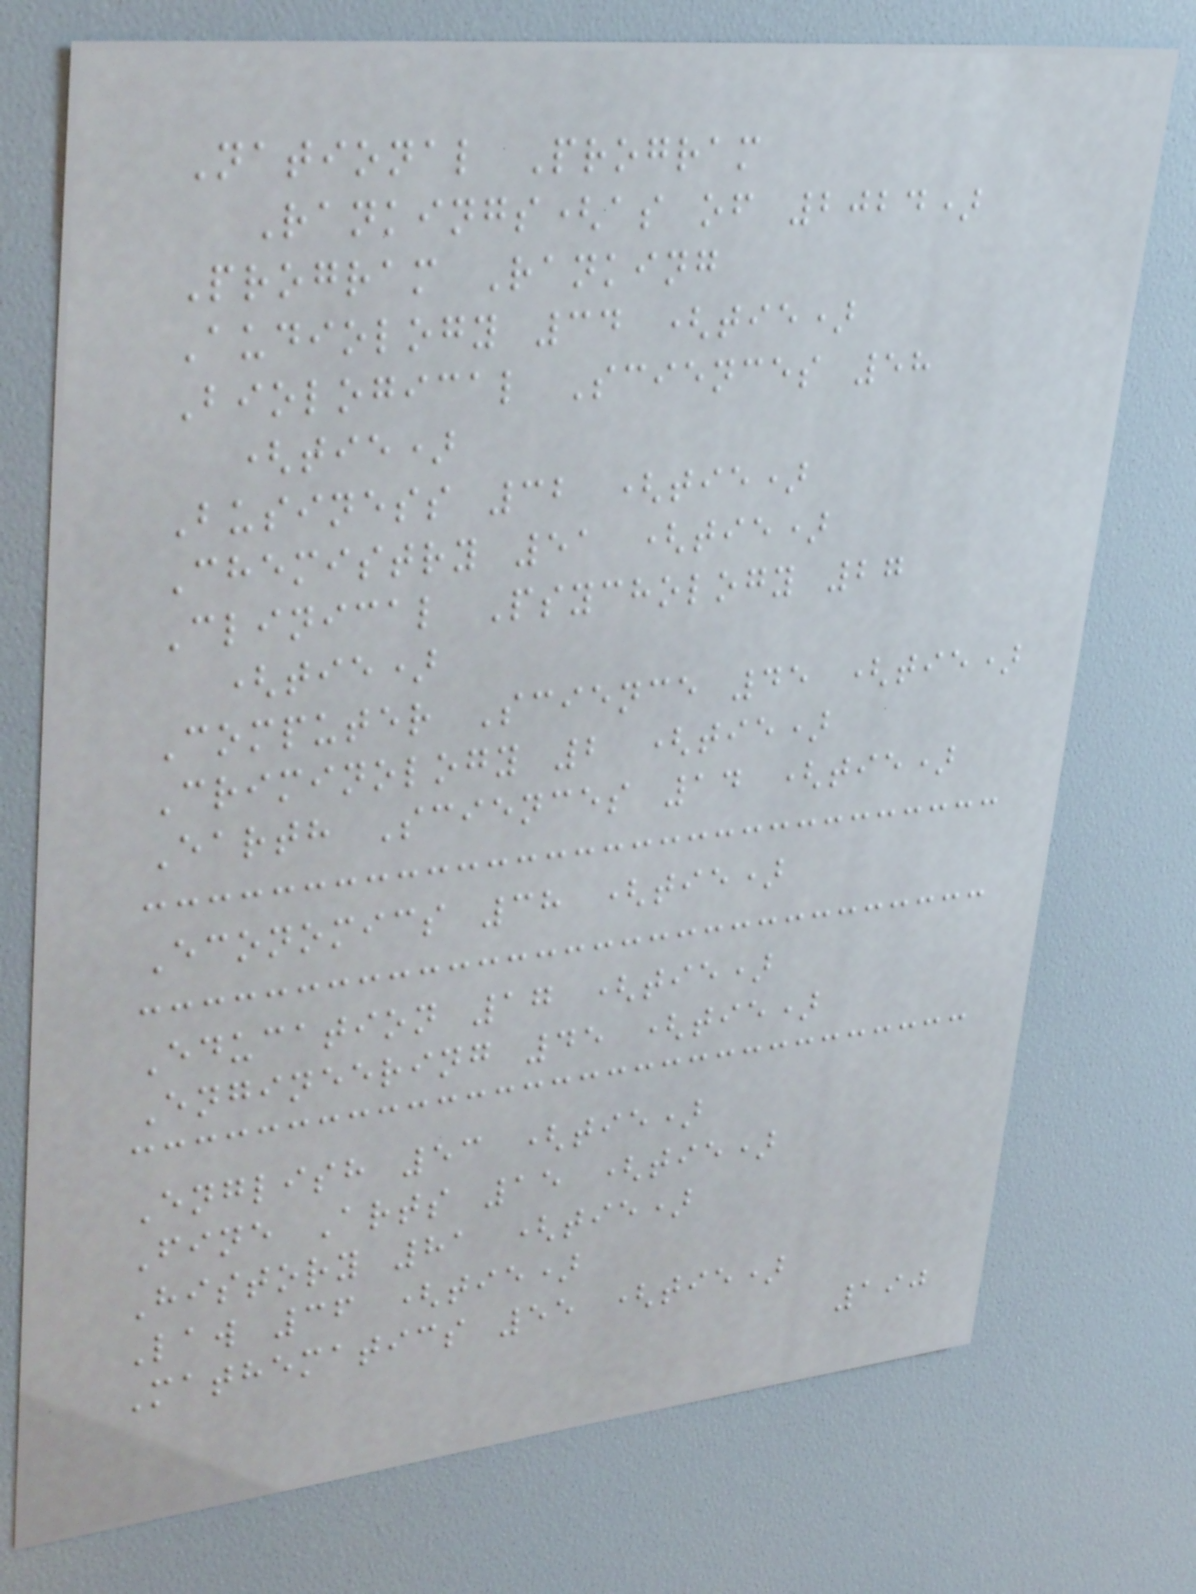National Program
Rankings(as of 2024)
Program Ranking
Audiology 34 (tie)
Biological Sciences 58
(tie)
Business 32 (tie)
Chemistry 51 (tie)
Clinical Psychology 27
(tie)
Computer Science 45 (tie)
Criminology 2 (tie)
Earth Sciences 14 (tie)
Economics 38 (tie)
Education 17 (tie)
Engineering 45 (tie)
English 53 (tie)
Fine Arts 15 (tie)
History 81 (tie)
Law 36 (tie)
Mathematics 55 (tie)
190
